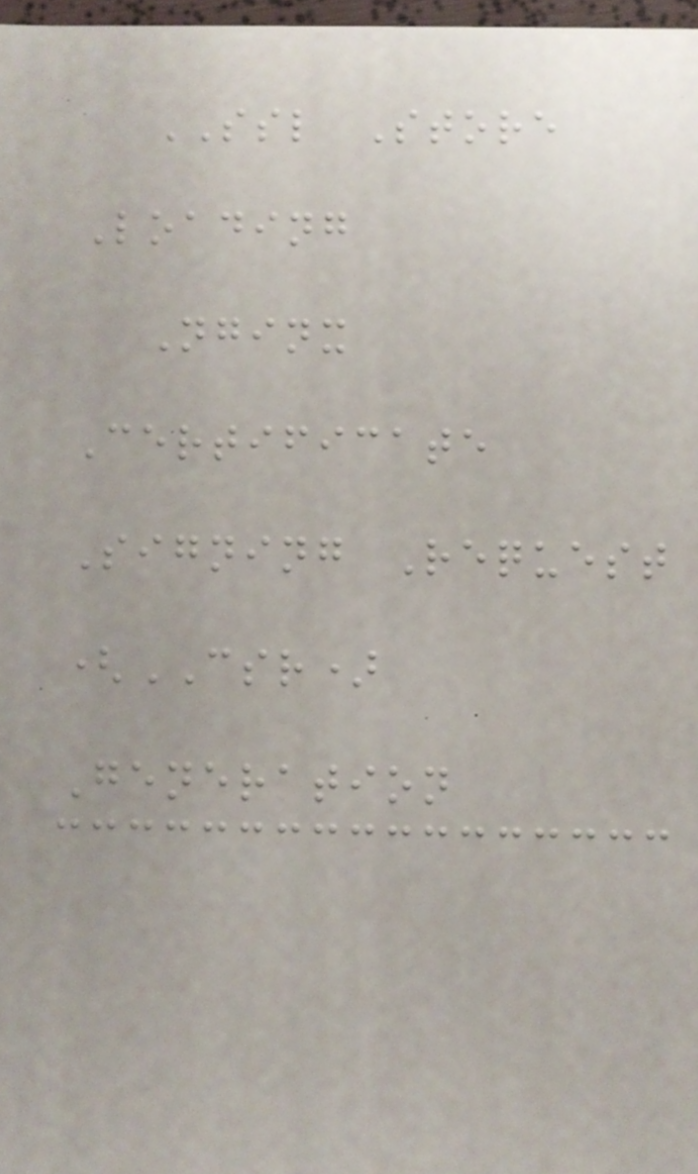SSL Store
Loading
Nginx
Certificate
Signing Request
(CSR)
Generation
